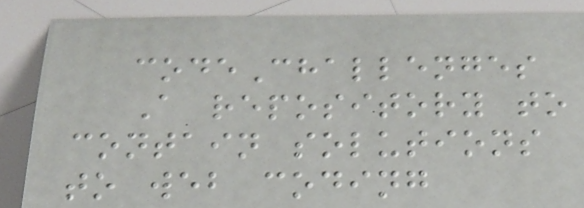codeChallenges
A repository to
contain solutions
to web coding
